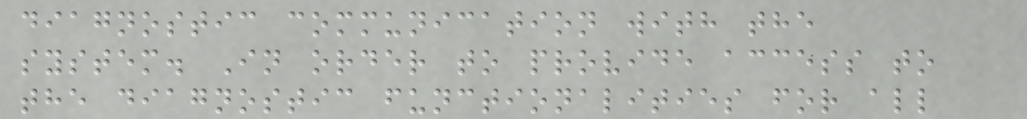diagnostic communication with the
system. In order to provide access to
the diagnostic functionalities for all
